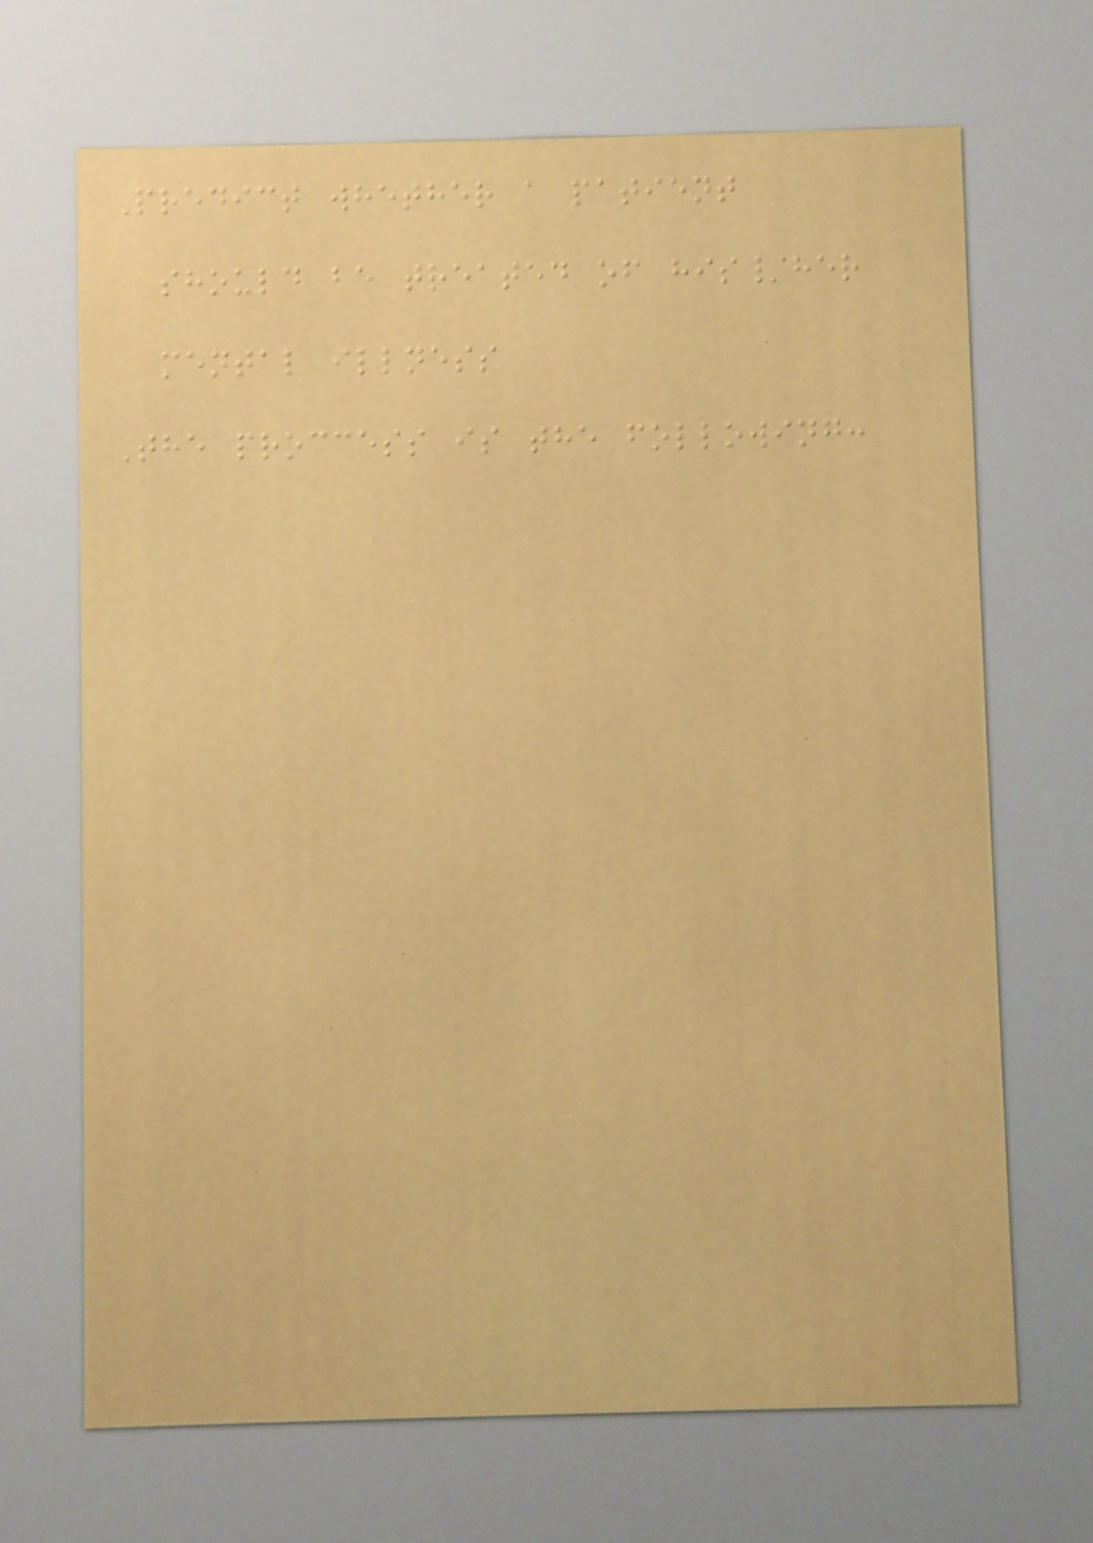Predict whether a patient
should be treated of his/her
mental illness
The proccess is the following:
